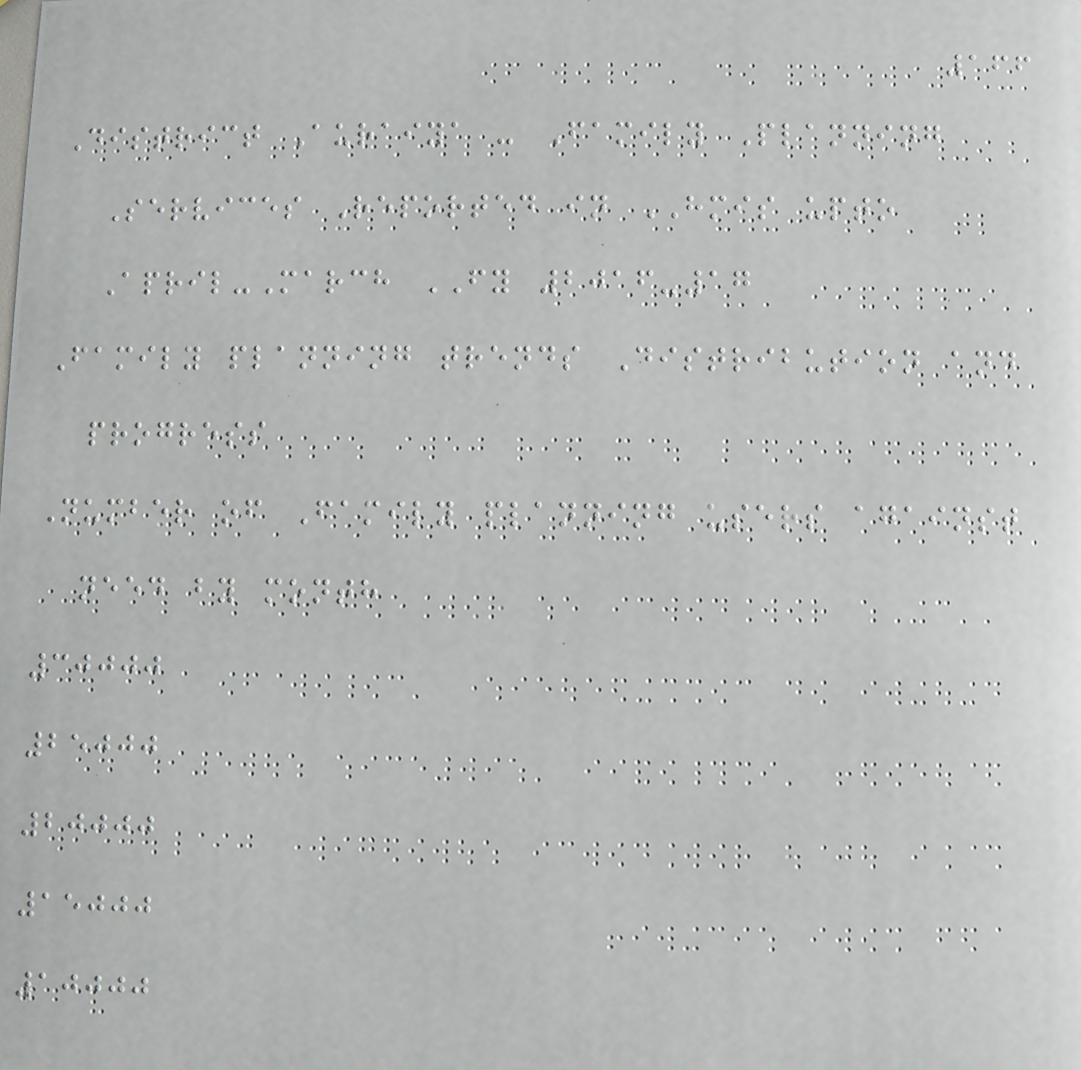166
District Auraiya - Family Planning
Services Reported in HMIS upto
April-March FY 2016-17
Family planning trends Distribution and
progress
Number of Family planning users against
need by month
30000
25000
20000
15000
10000
